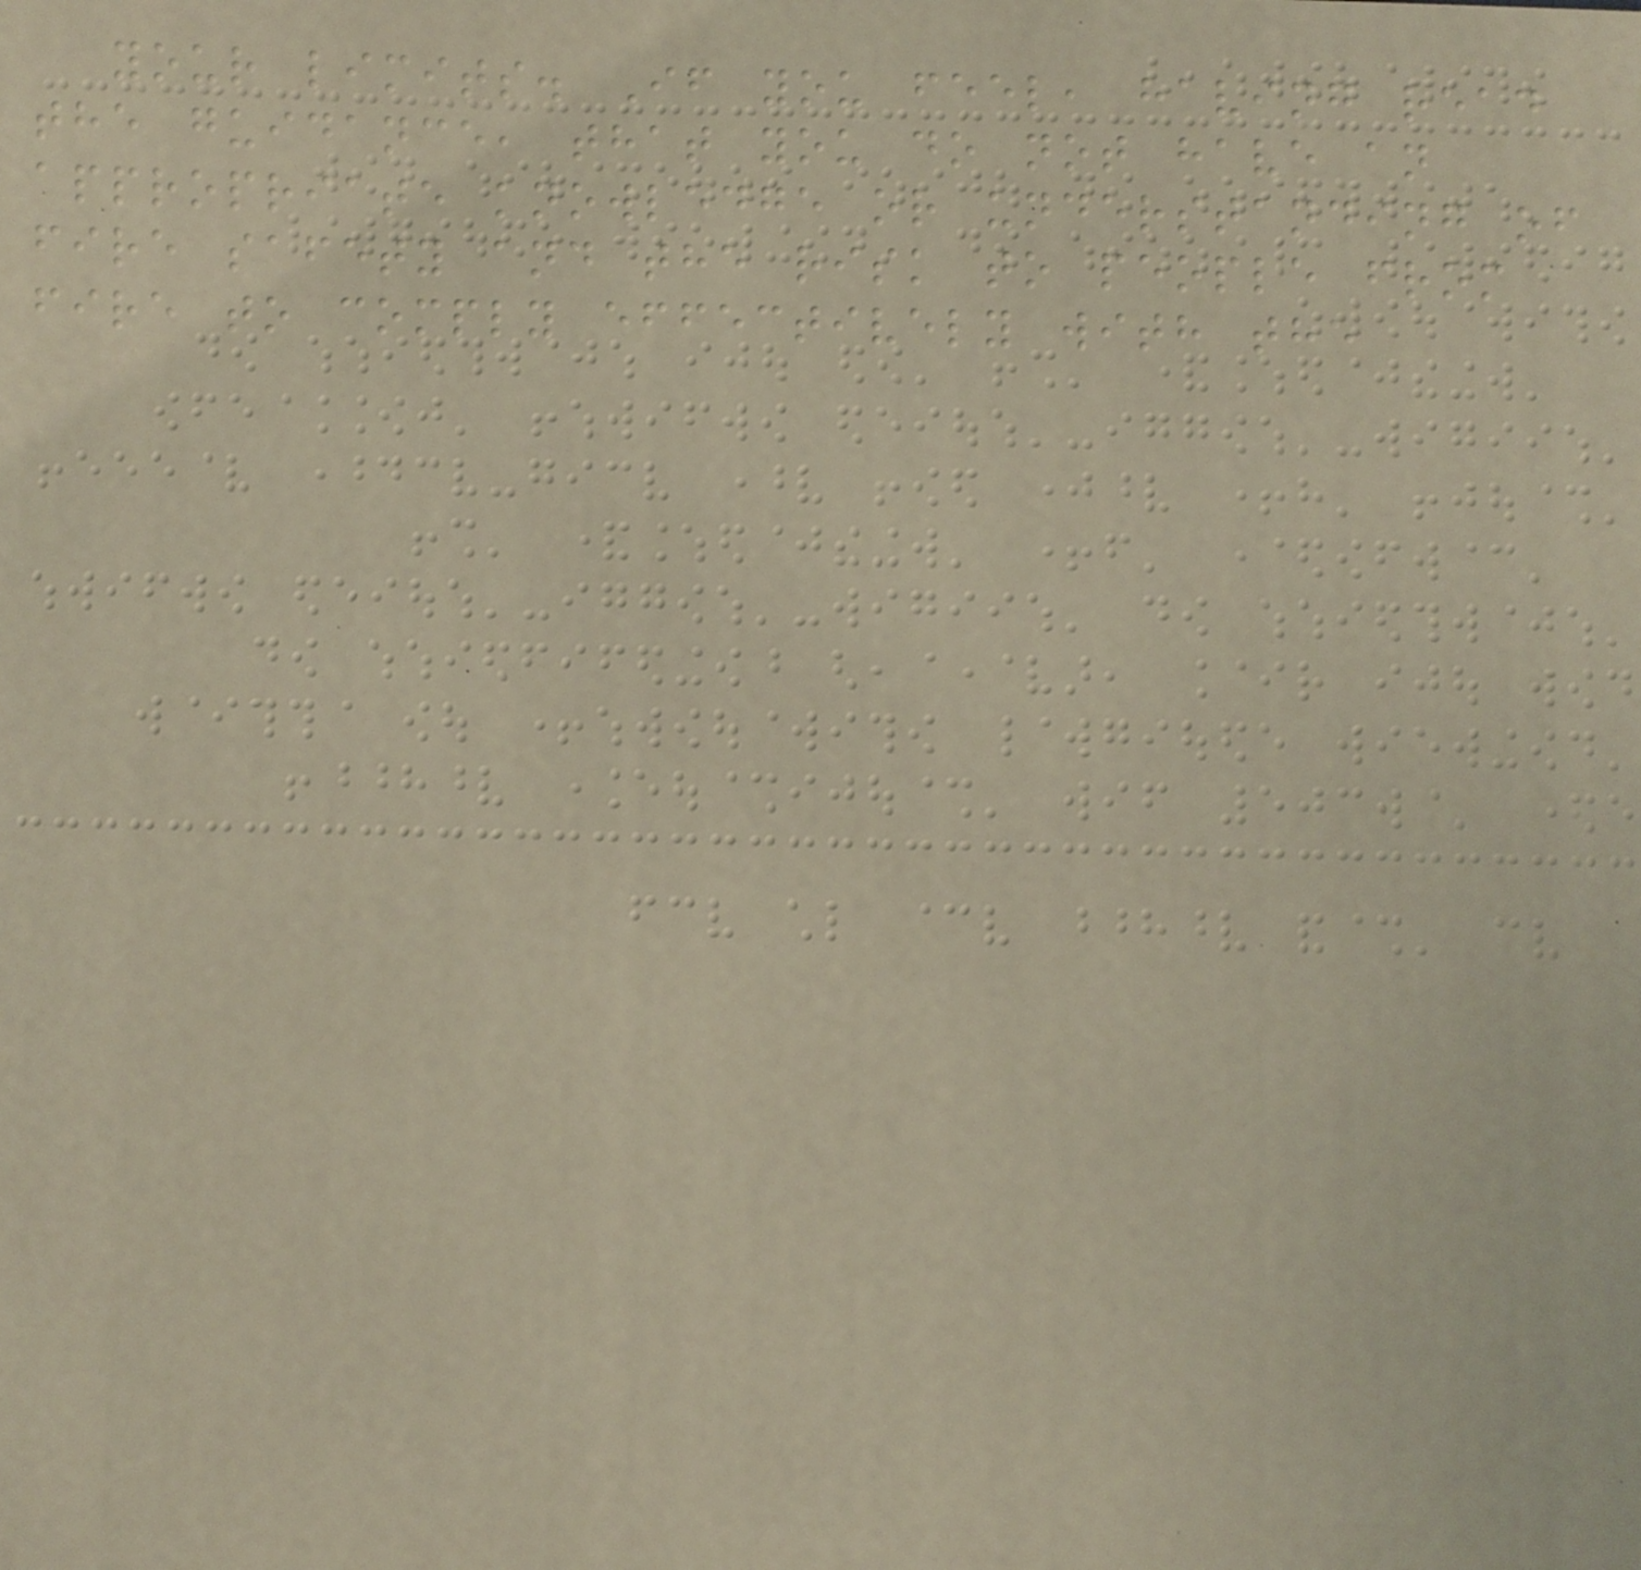your limits. If you feel, having read
the guidance, that you do not have an
appropriate knowledge or understanding of
fire safety and the risk to people from
fire to comply effectively with the
